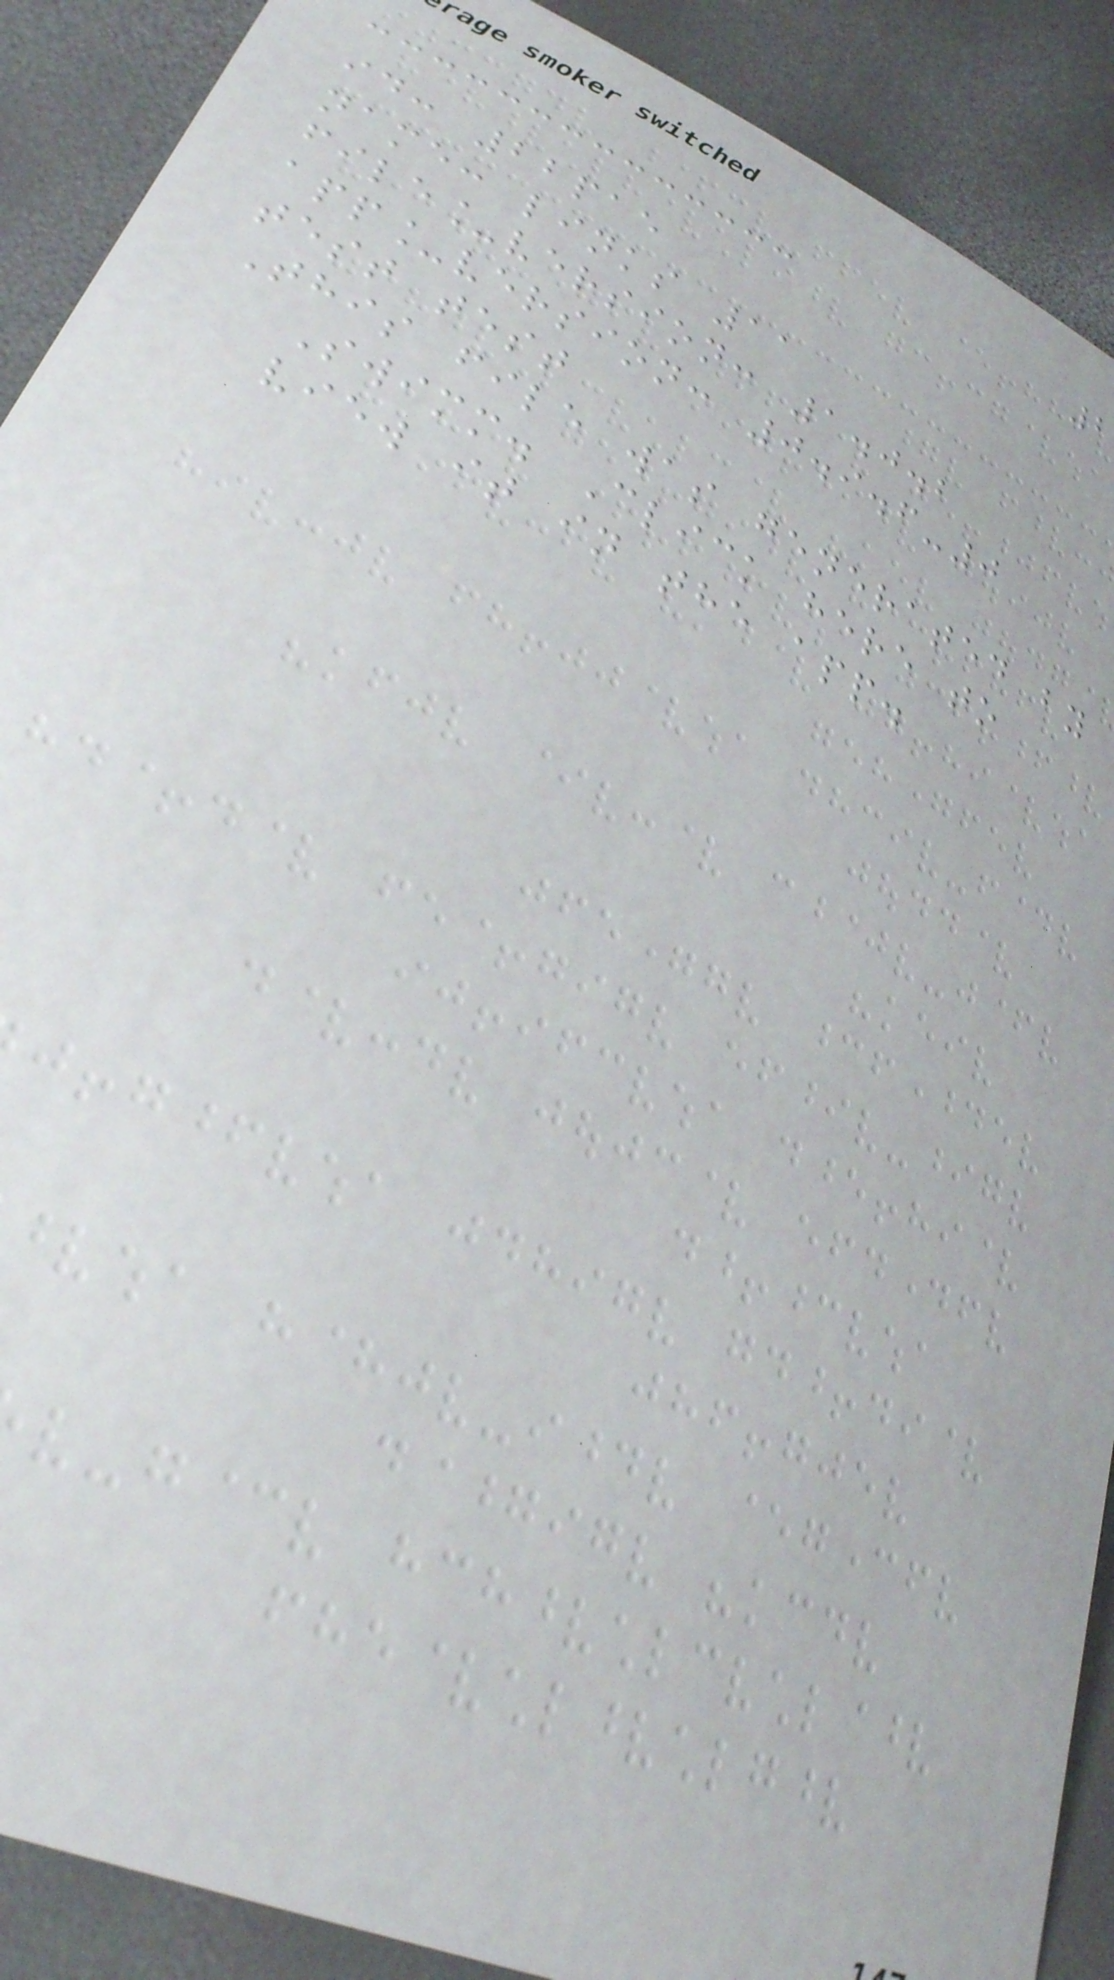id: 22pae
name: links 11
file_version: 1.0.2
app_version: 0.9.6-0
test test
This file was generated by
Swimm. Click here to
view it in the app.
